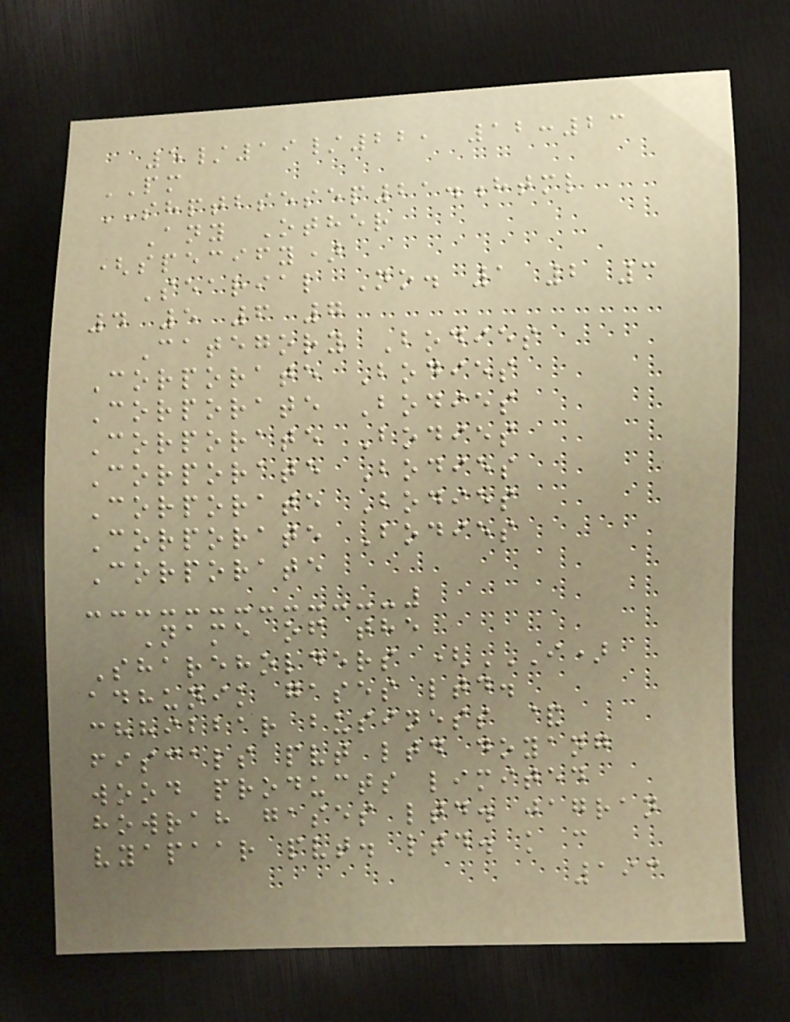5/19/22, 12:23
PM
SHPTBSESEP21.html
Any Other
(specify)
Searial No. 1 2 3
4 5 6 7
Category Bodies
Corporate Bodies
Corporate Bodies
Corporate Bodies
Corporate Bodies
Corporate Bodies
Corporate Bodies
Corporate
Name of the
Shareholders (I)
ADHUNIK GASES LTD.
CHHIBBAR BUSINESS &
FISCALS PVT LTD DOYANG
WOOD PRODUCTS LIMITED
HOWRAH GASES LTD. JAGRAN
VYAPAAR PVT. LTD. K C
193
